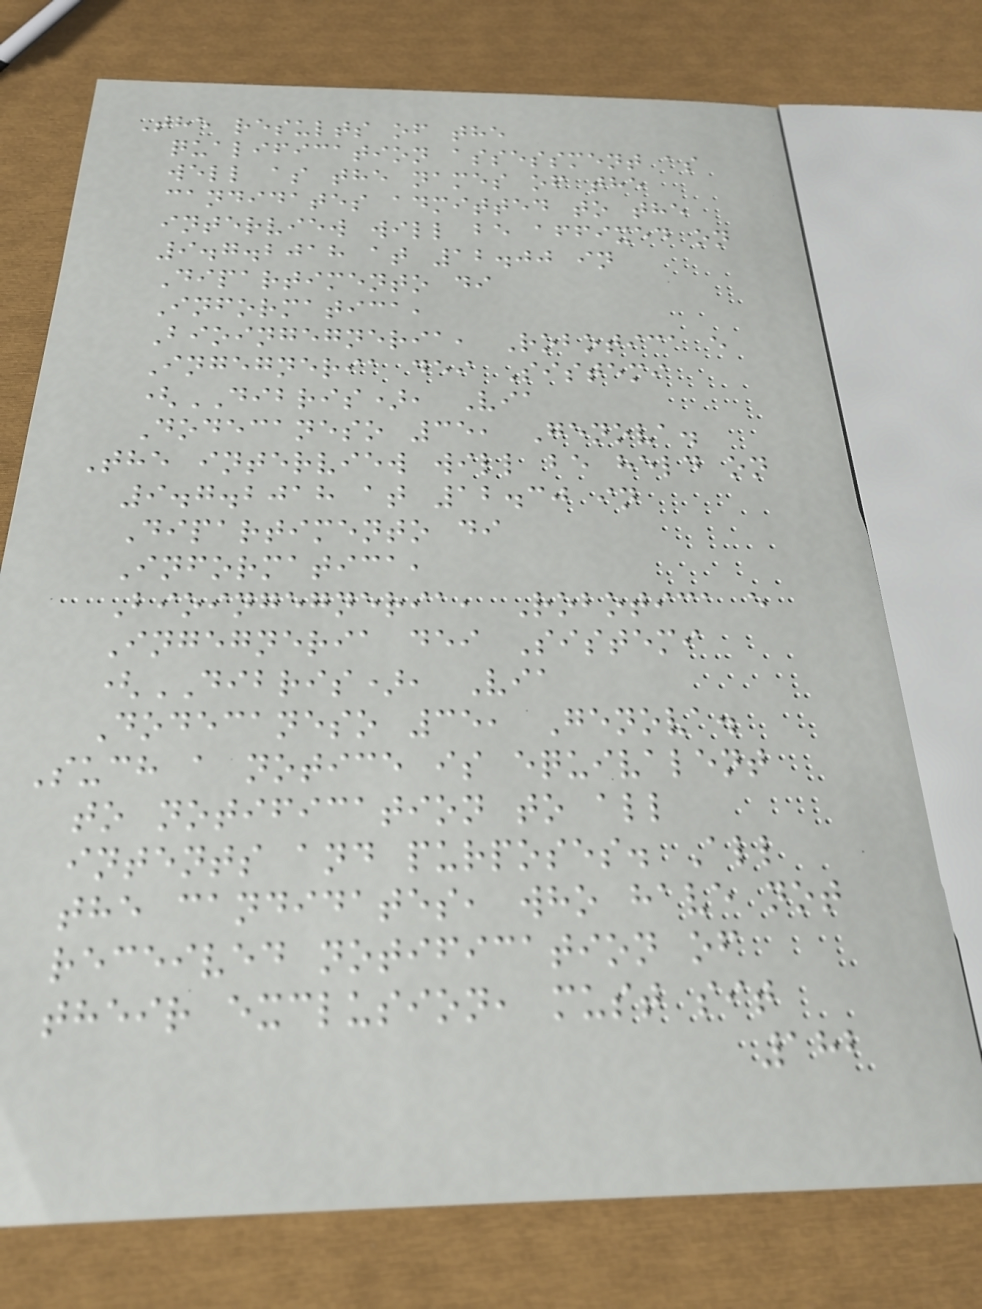The results of the
qualification assessment as
well as the names of the
candidates admitted to the
interview will be affixed on
9.7.2018 at 12.00 in
Dipartimento di
Informatica,
Bioingegneria, Robotica e
Ingegneria dei Sistemi
(DIBRIS), Via
Dodecaneso 35, Genova.
The interview will be held on
9.7.2018 at 12.30 in
Dipartimento di
Informatica,
Bioingegneria, Robotica e
Ingegneria dei Sistemi
(DIBRIS), Via
Dodecaneso 35, Genova.
Such a notice is equivalent
to notification to all
intents and purposes. All
the candidates, who have not
received notification of
their exclusion, must sit
182
